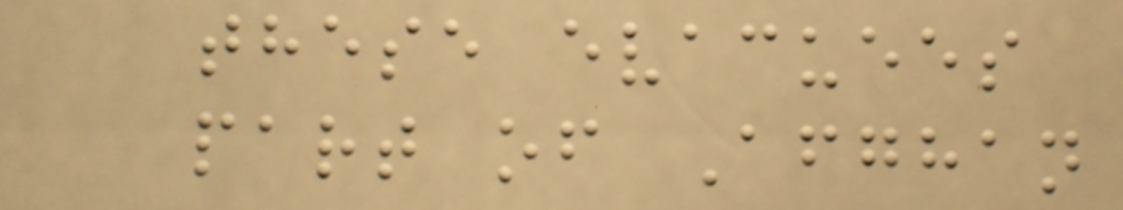these evacuees
part of Afghan
